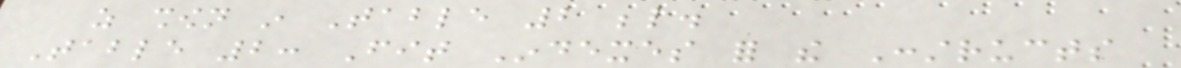as shown in Table 2 below.
Table 2: Fit Indexes for the Constructs
